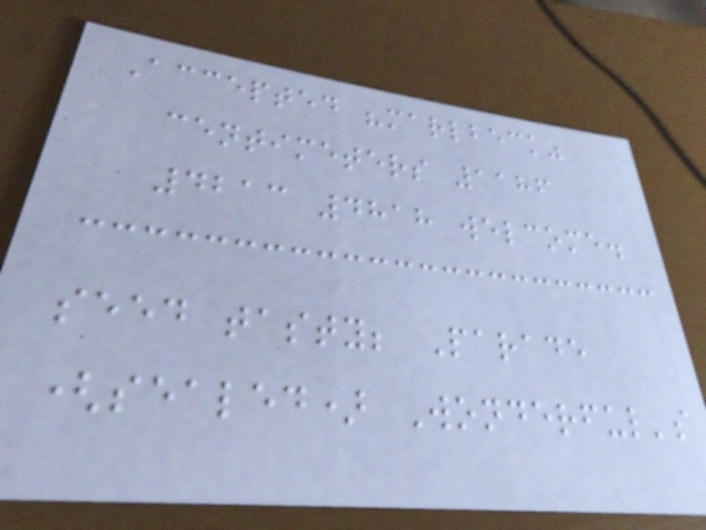Accepted "marlbeck"
centimeters 1186
4213 4818 welcome.
seed tasty; Parade
(sealed) Wonderful's
